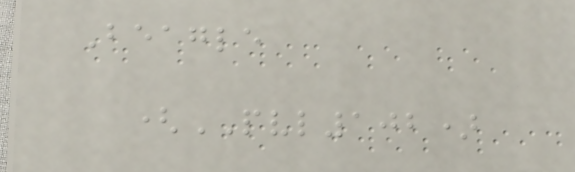Beagle
(PVL102)
